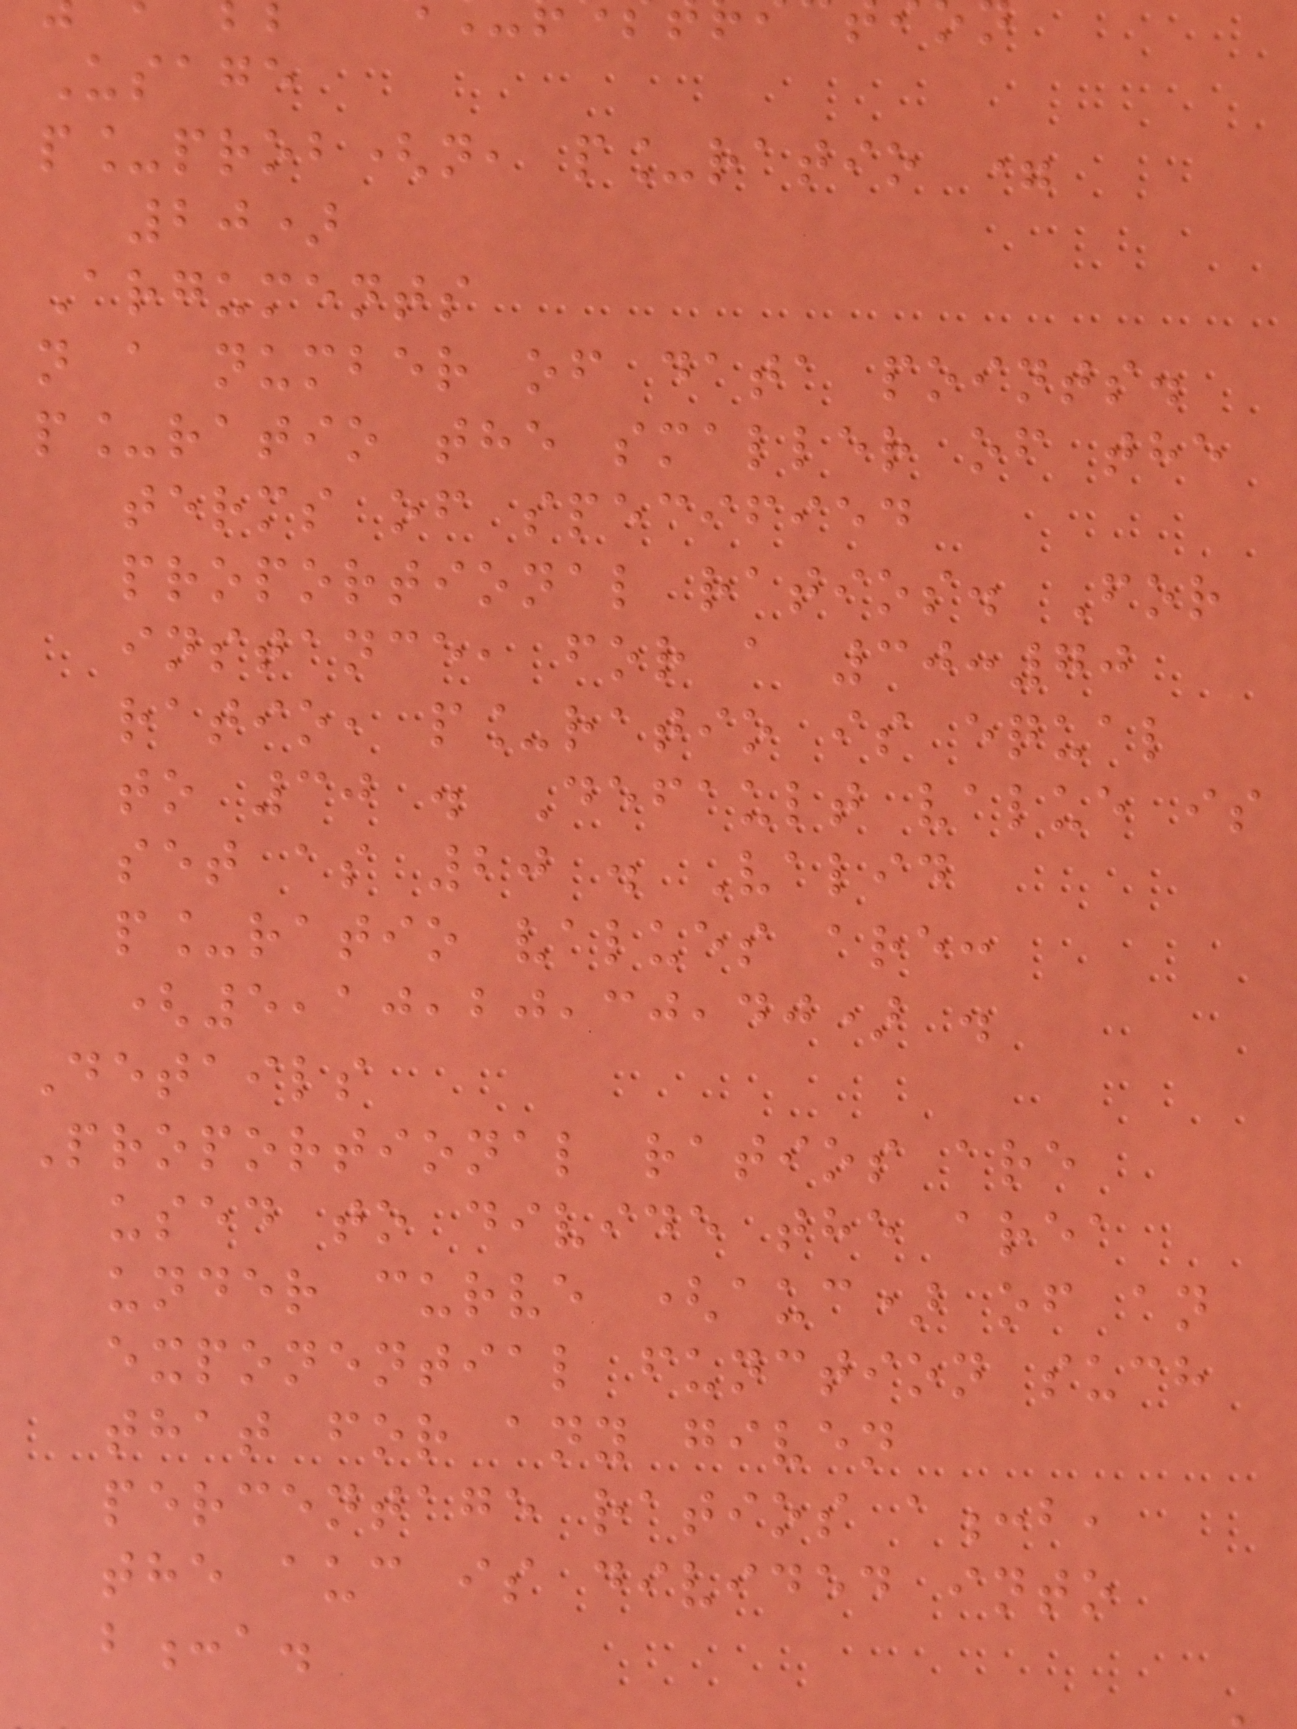Usage
p_prob(n, p_ratio =
20)
Arguments
n a number of data points.
p_ratio the smaller of the
terms of specified
proportional ratios. For
instance, for a 30:70
ratio, p_ratio is equal
to 30 . Default value is
set as 20 . Valid
p_ratio values are:
(5,10,20,30,40) .
Details
Proportional ratios are
used to divide the area
under curve (auc) of an
exponential function such
that for any given
percentage ratios a:b,
the auc is divided into
b:a.
